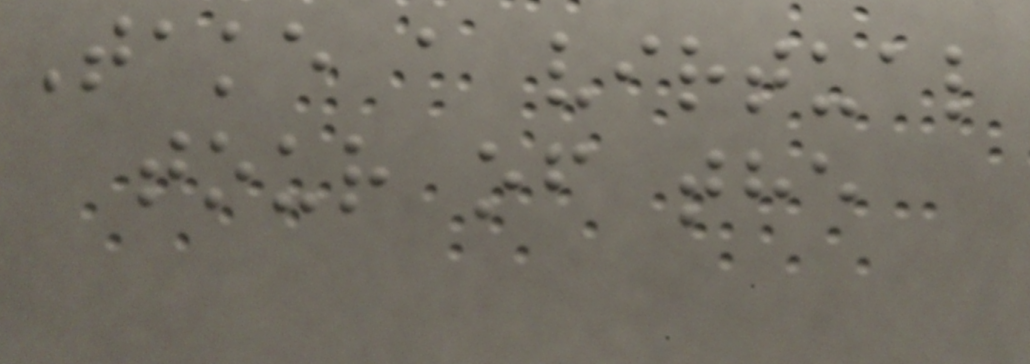Take a virtual
tour of the
